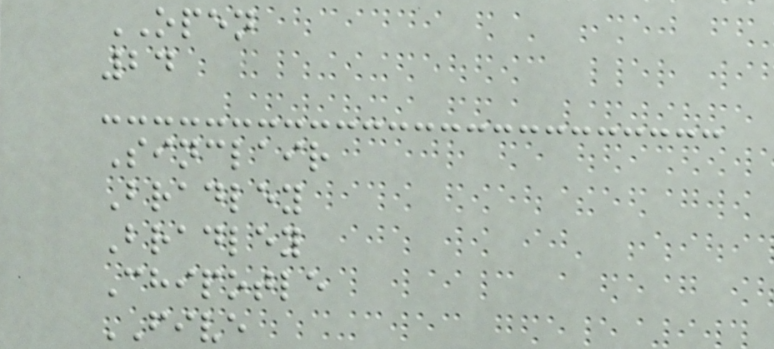OPEN
24
Sinclair
Bradley
Bradley
Chipotle
FIVE
